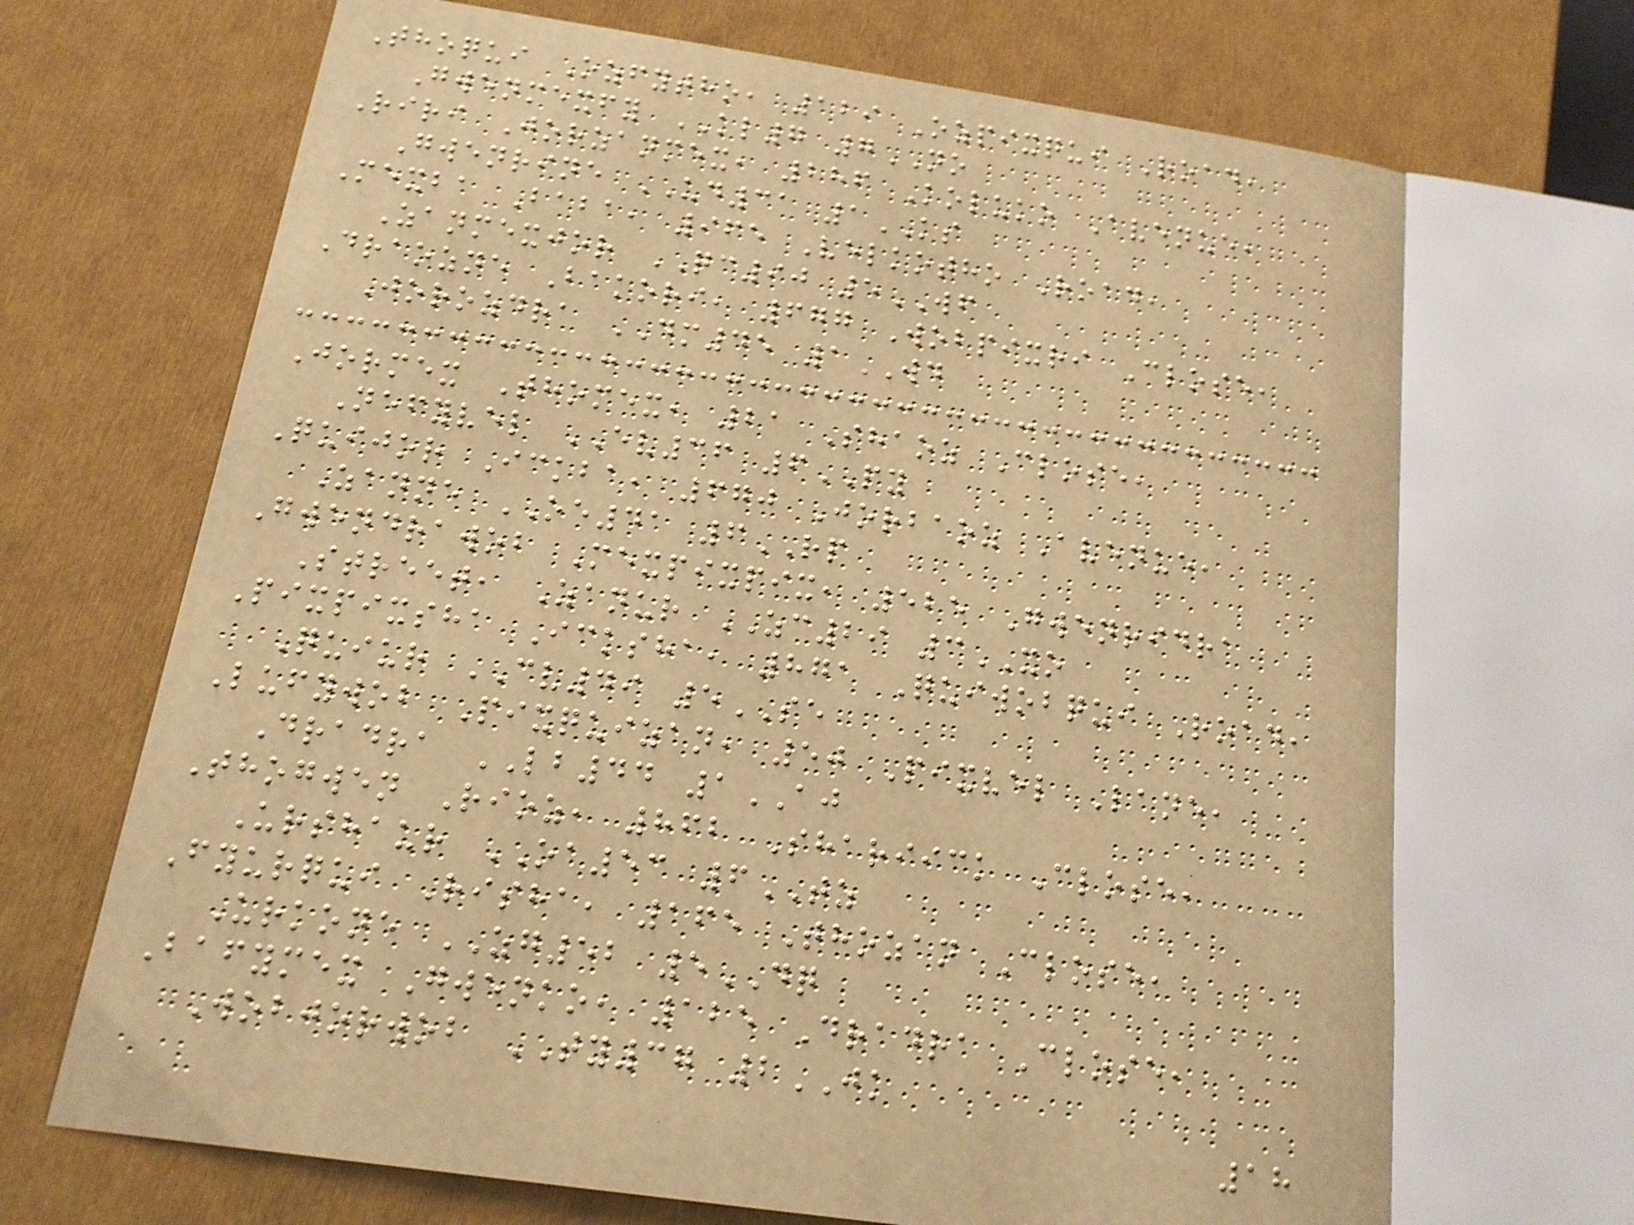Thoqui Ozfytho, 129 Ozpixqui Road,
Gwenmexfy KL7 7NO
Riri Jorzanmex, 286 Koluko Avenue,
Gwenrine UD31 1KS
Mexba Baba, 965 Velkotho Road,
Zanmexjor QC90 5WF
Draozne Bakori, 677 Wobpixri Close,
Jorozdra DM45 1WD
Jormex Thomex, 21 Shaoz Close,
Nefyvel EV36 6PY
Quijor Ickba, 670 Jorbaoz Avenue,
Zanne OE41 6RP
Gwendrawob Mexpixpix, 525 Gwenridra
Street, Zanur ZC29 3XO
Pixpixsha Icksha, 871 Quiwobqui Road,
Quiur CV49 5SE
Lufywob Pixquizan, 50 Pixvel Lane,
Dradra LB44 1AJ
Thogwen Rioz, 862 Shariick Close,
Urshaur OA53 6TZ
Fyurqui Risha, 165 Thozan Close,
Urkone ZG52 5DQ
Bafymex Gwenko, 125 Dradra Close,
Wobjorwob TY37 2JK
18
